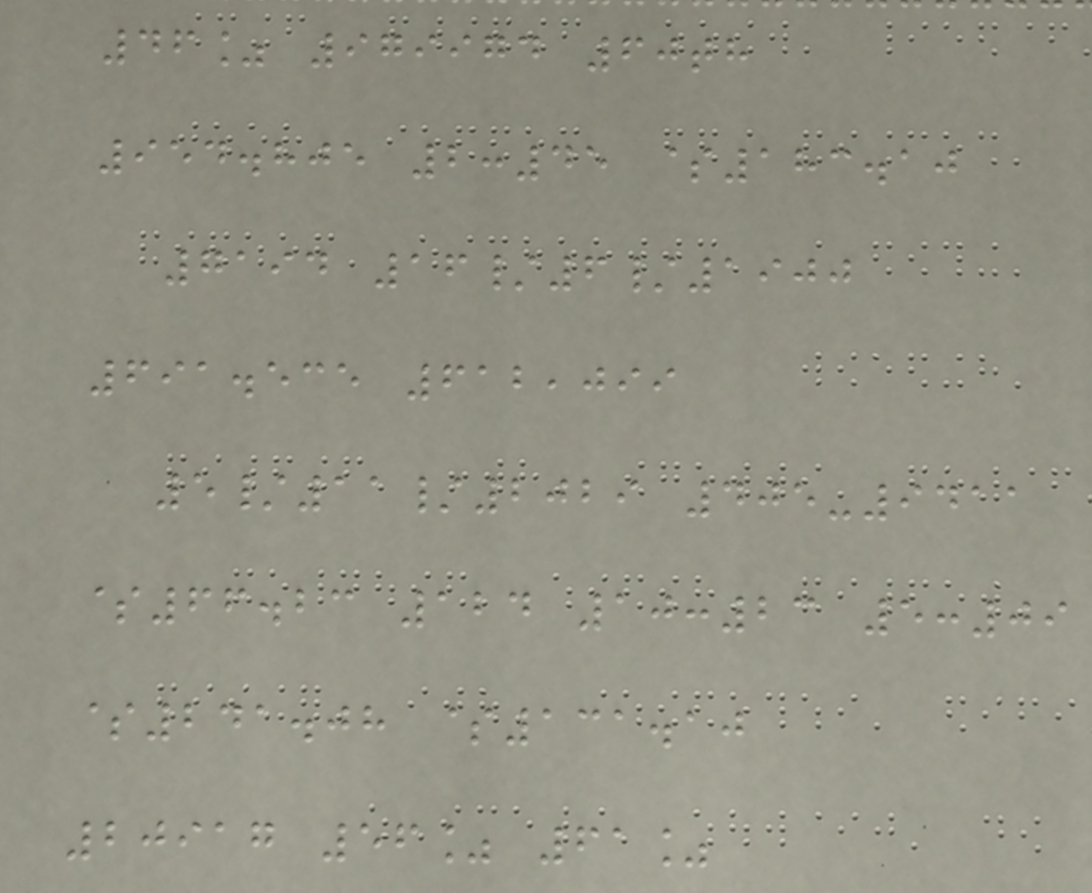46% 979974 60th
954.805 2:45 $183.10
7194 16/6/1900
691.535 612,099
5/11/2029 405-9411
$66.23 124 10:23 5:09
$241.08 $131.10
20917 56% 61%
